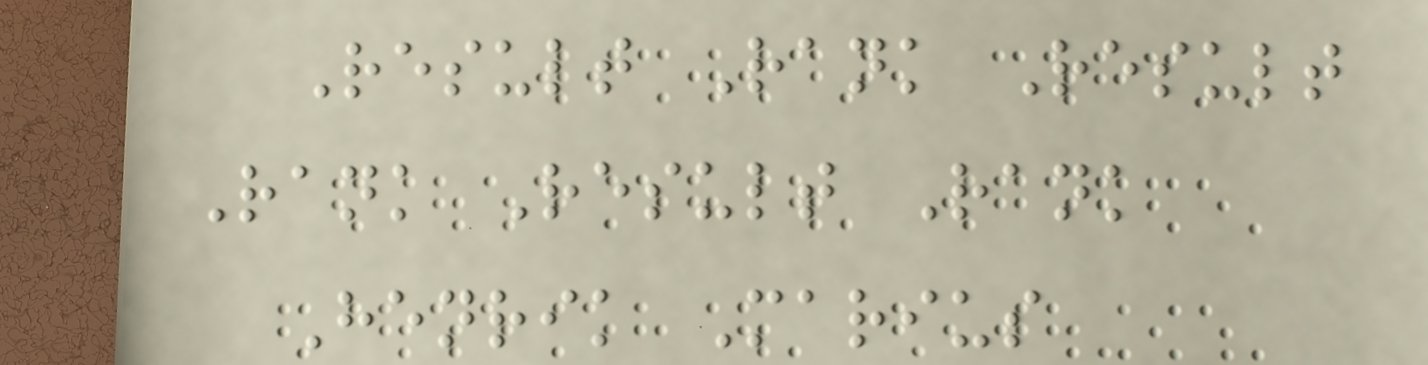Result Rank Result
Rank Result Rank
Henrik Marius
